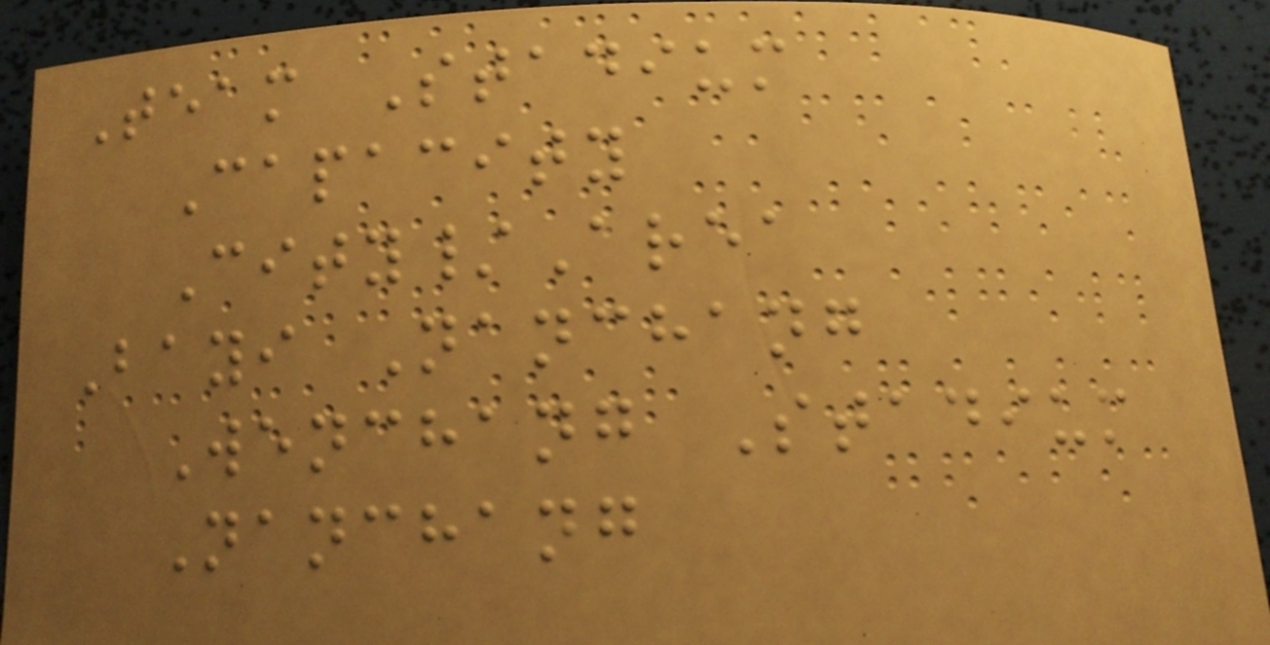Team Stadium
Capacity
City/Area
Bayi Nanchang
Wenchang Stadium
Nanchang
